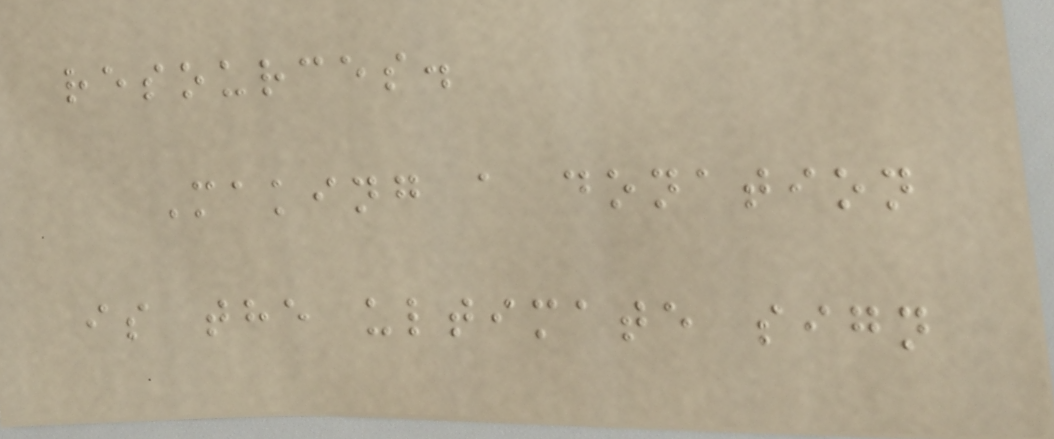resources.
Making a donation
is the ultimate sign
